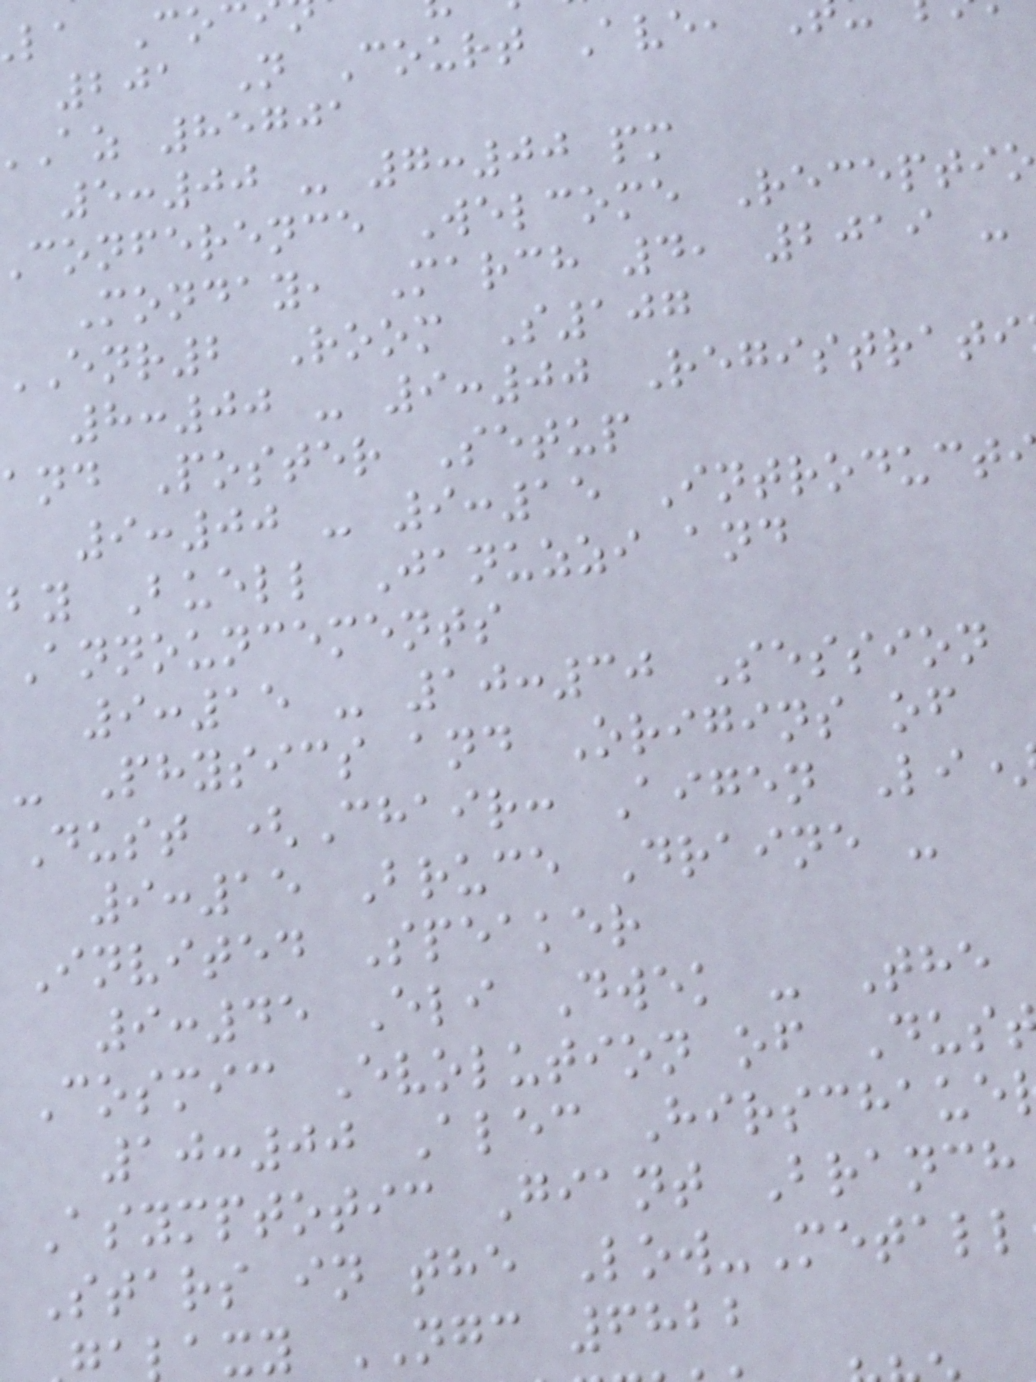la Coc
201 N Court Ave,
az 85701
5:00 - 7:00 pm
conference Welcome Recepti
Monday, March 4, 2019 -
enr2 Room S107
8:00 - 9:00 Registrati
and Poster Setup
9:00 - 9:15 Introduct
by Buell Januzzi and
Announcements
9:15 - 10:30 Session
- Physics and Origins of
Dust (Chair: Aigen Li
9:15 Bruce Draine -
Invited Speaker
9:45 Eli Dwek - The
Cosmic Evolution of Dus
10:00 Alec Hirschaue
Asymptotic Giant Branch
Stars in the Low-Metall
axy NGC 6822
